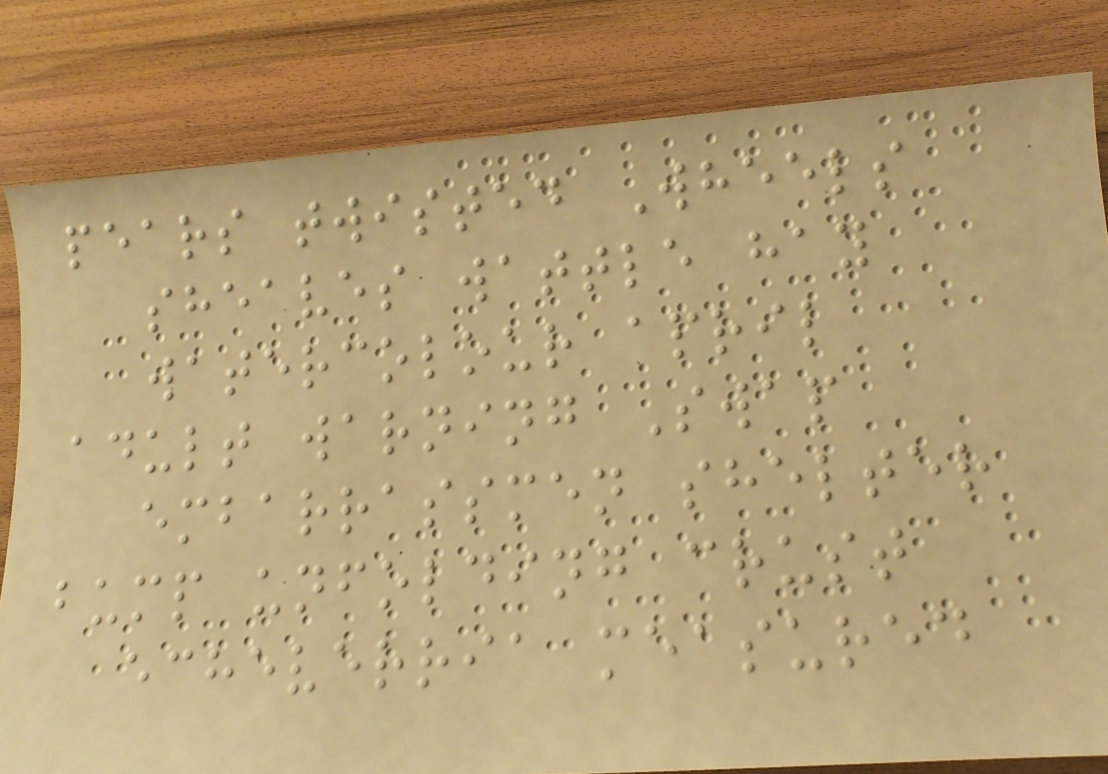pears twisted Wheels
sheaves wattle hay
watercolour april
adult warning Swap
embarrassmen shelter
bump unfolding crust
echeverria measured
